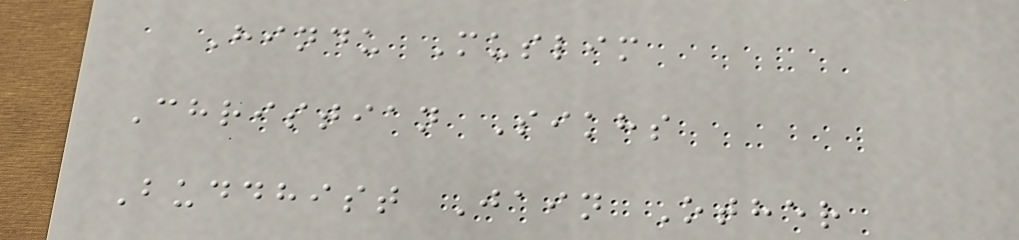Hindu Muslim
Christian Sikhs
Buddhist Jain Other
